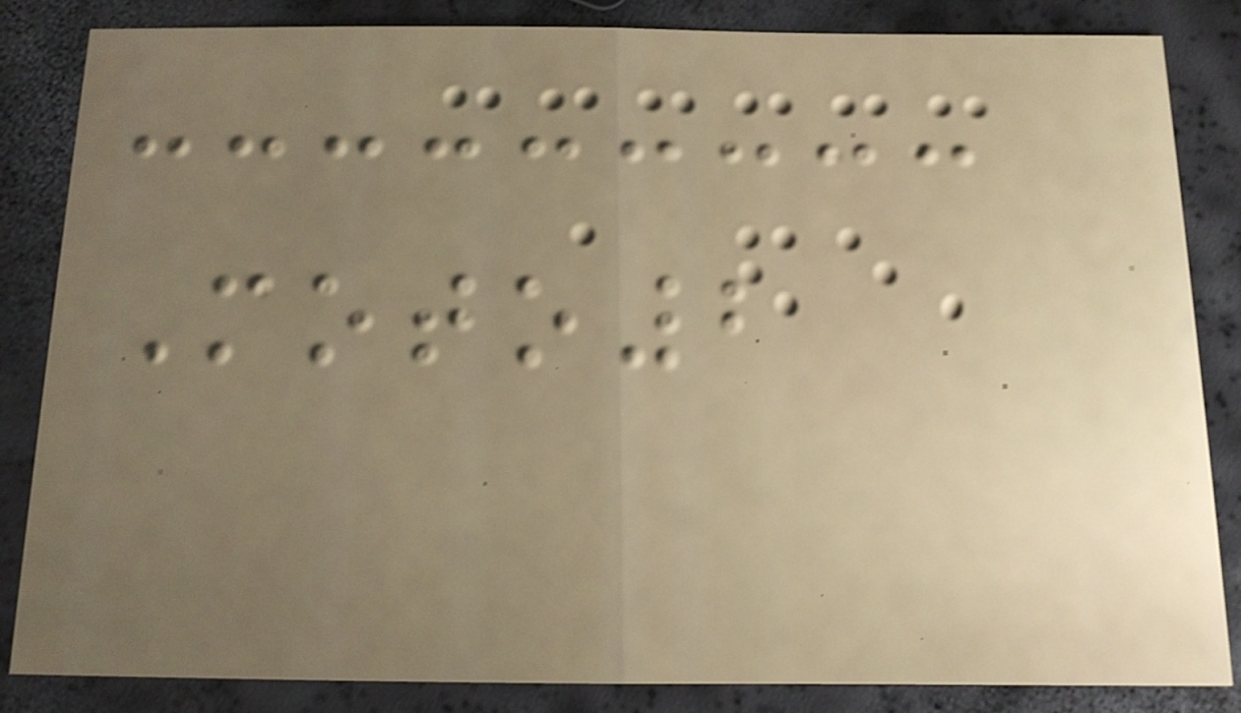Moto2
